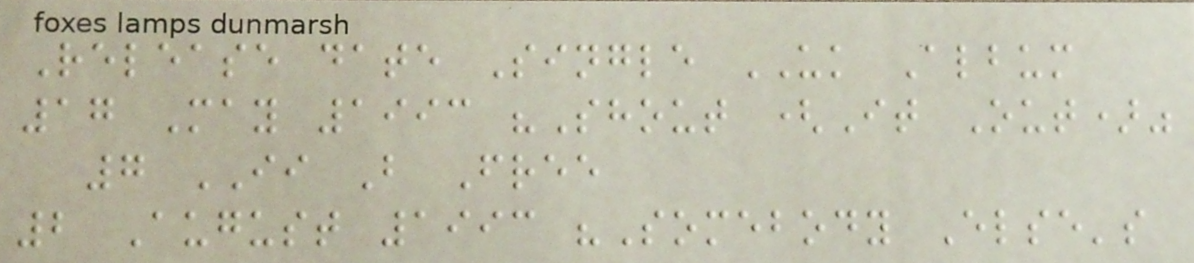Release date Single UK Album
17 May 1993 "Shout (It Out)"
7 II B Free
2 August 1993 "Somebody Else's
